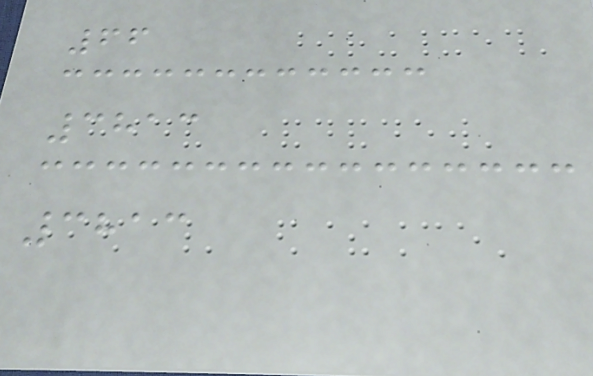66
3813
3813
